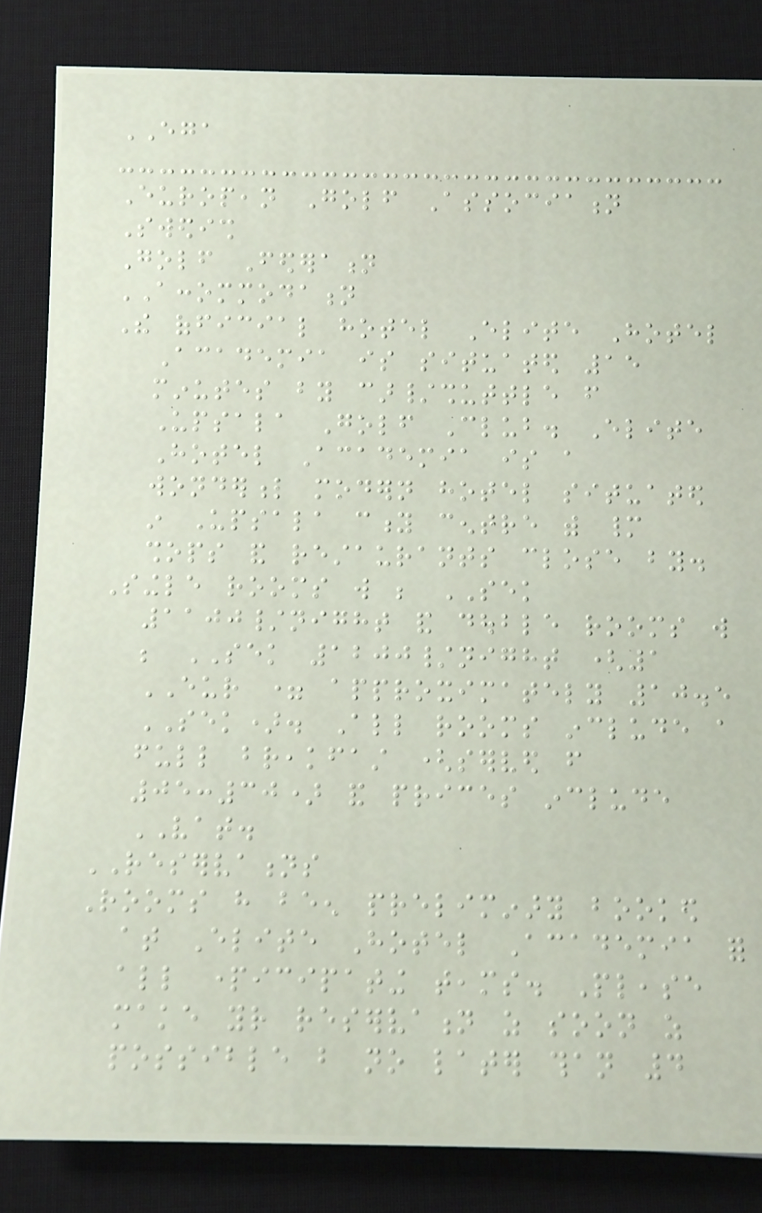EGA
European Golf Association
Swedish
Golf Federation
ACCOMMODATION
The official hotel Elite Hotel
Academia is situated 15
minutes by car/shuttle from
Upsala Golf Club. Elite
Hotel Academia is a
wonderful modern hotel situated
in Upsala city centre with many
shops and restaurants close by.
Single rooms will be SEK
1100/night and double rooms will
be SEK 1200/night (1
EUR = approximately 10.5
SEK). All rooms include a
full breakfast (served from
05:30) and prices include
VAT.
RESERVATIONS
Rooms have been preliminary booked
at Elite Hotel Academia for
all participating teams. Please
make your reservation as soon as
possible but no later than 4
